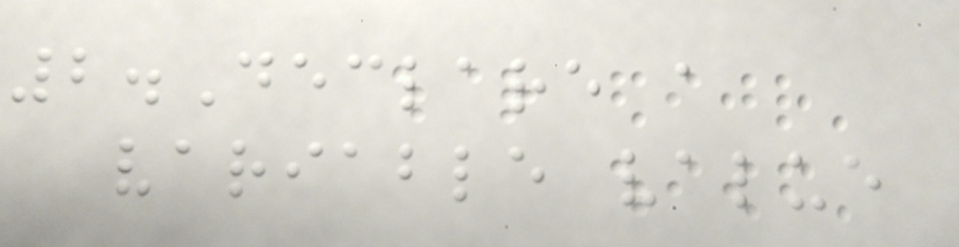2.Declare a
variable value
